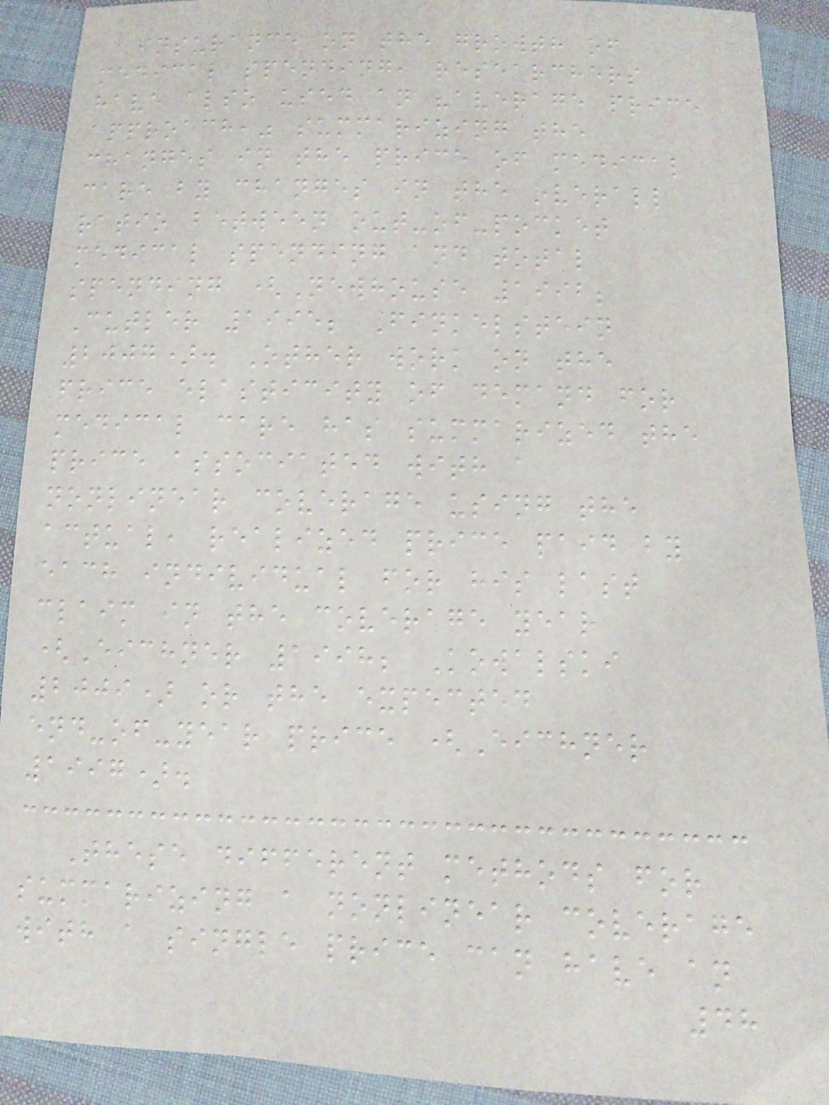insurance on the growth of
medical spending, researchers
have also used an "average price
approach," summarizing the
changes in the price of medical
care by changes in the overall
ratio between out-of-pocket
medical spending and total
spending (Newhouse 1992;
Cutler 1995; Finkelstein
2007). Other work on the
price elasticity of demand for
medical care has summarized the
price associated with a
nonlinear coverage using the
actual, realized price paid by
each individual for his last
claim in the coverage year
(Eichner 1998; Kowalski
2009) or the expected
end-of-year price (Eichner
1997).
These different methods for
summarizing a nonlinear coverage
with a single price can have an
48
